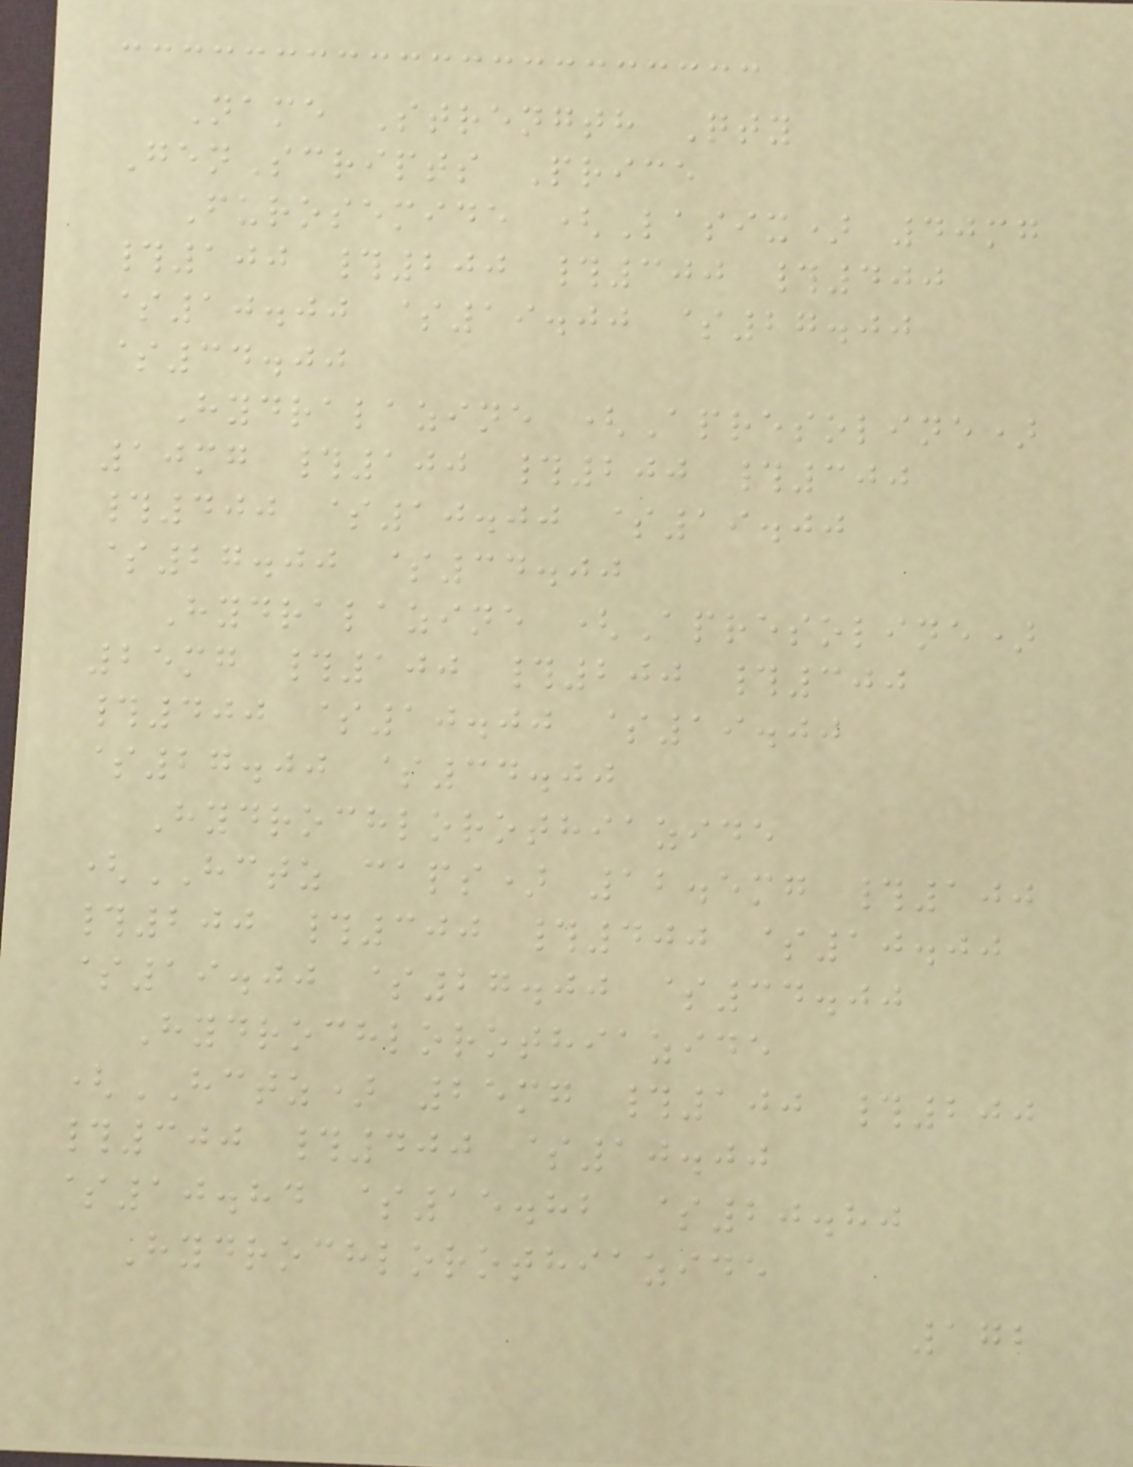Name Strength Qty
GenScripts Price
Furosemide (Lasix) 40mg
#100 #200 #300 #400
$10.00 $19.00 $27.00
$34.00
Hydralazine (Apresoline)
10mg #100 #200 #300
#400 $10.00 $19.00
$27.00 $34.00
Hydralazine (Apresoline)
25mg #100 #200 #300
#400 $10.00 $19.00
$27.00 $34.00
Hydrochlorothiazide
(HCTZ caps) 12.5mg #100
#200 #300 #400 $10.00
$19.00 $27.00 $34.00
Hydrochlorothiazide
(HCTZ) 25mg #100 #200
#300 #400 $10.00
$10.84 $15.82 $20.80
Hydrochlorothiazide
172
